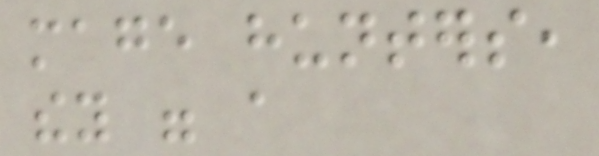mage hunters,
they were a
